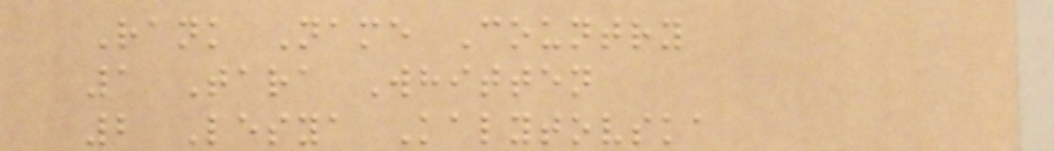Rank Name Country
1 Tara Whitten
2 Lesya Kalytovska
